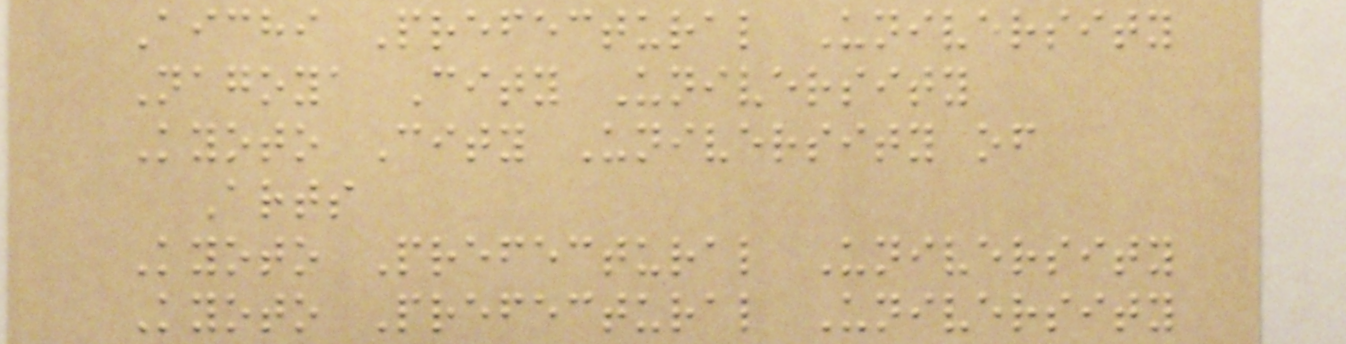Aichi Prefectural University
Nagoya City University
Kyoto City University of
Arts
Kyoto Prefectural University
Kyoto Prefectural University
